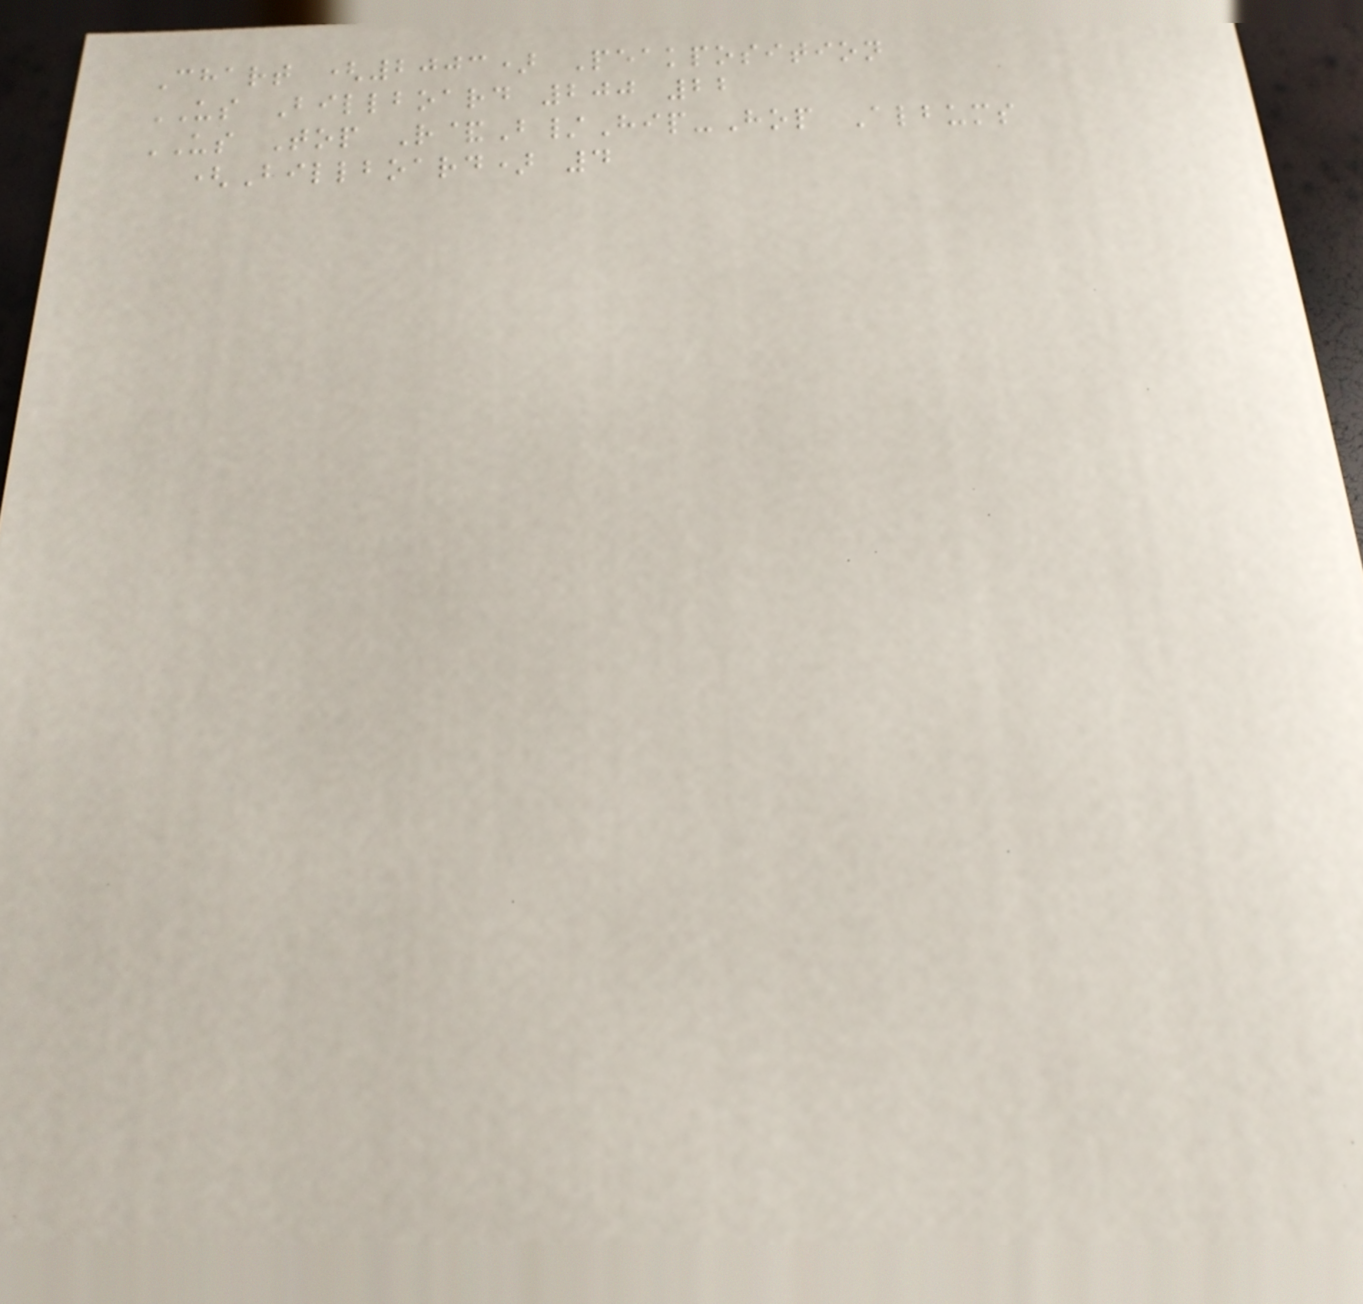Chart (2003) Peakposition
US Billboard 200 22
US Top R&B/Hip-Hop Albums
(Billboard) 4
